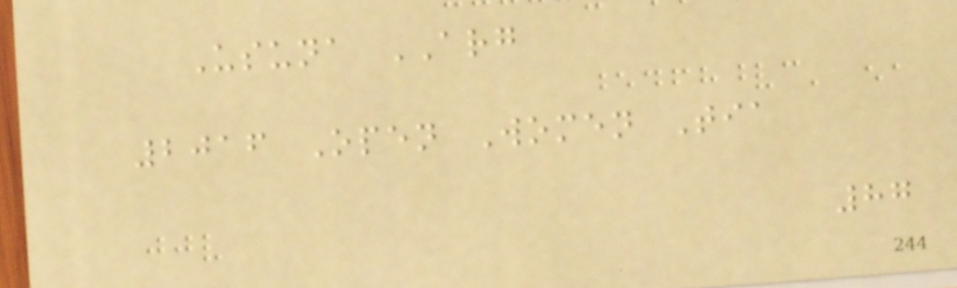Usuna ARG
2016 Open Women Tia
87
